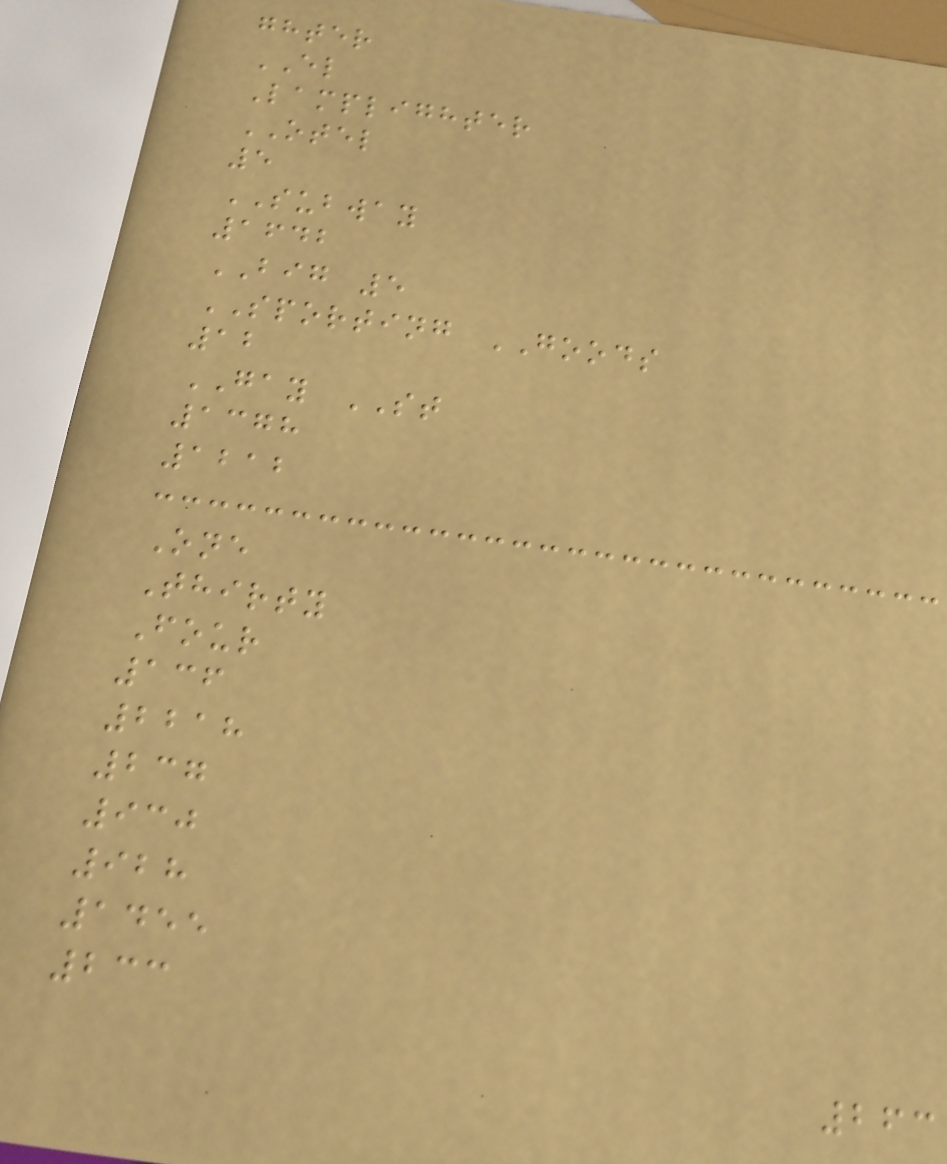ghter
EL
Lamplighter
OTEL
5
SUBWAY
1642
BIG 5
SPORTING GOODS
12
GAY ST
1378
1212
One
Thirty
Four
136
2218
237
930
928
1455
233
263
